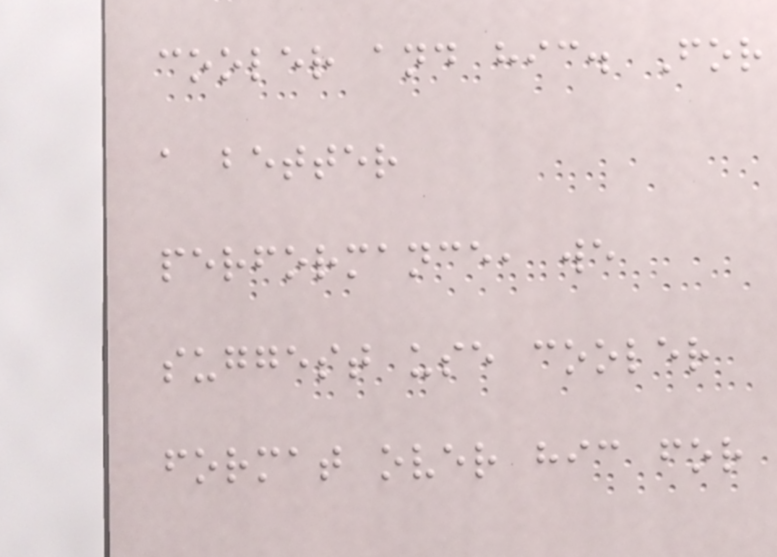cooler and hic. For
a better
performance, we
suggest use cooler
format over hic for
